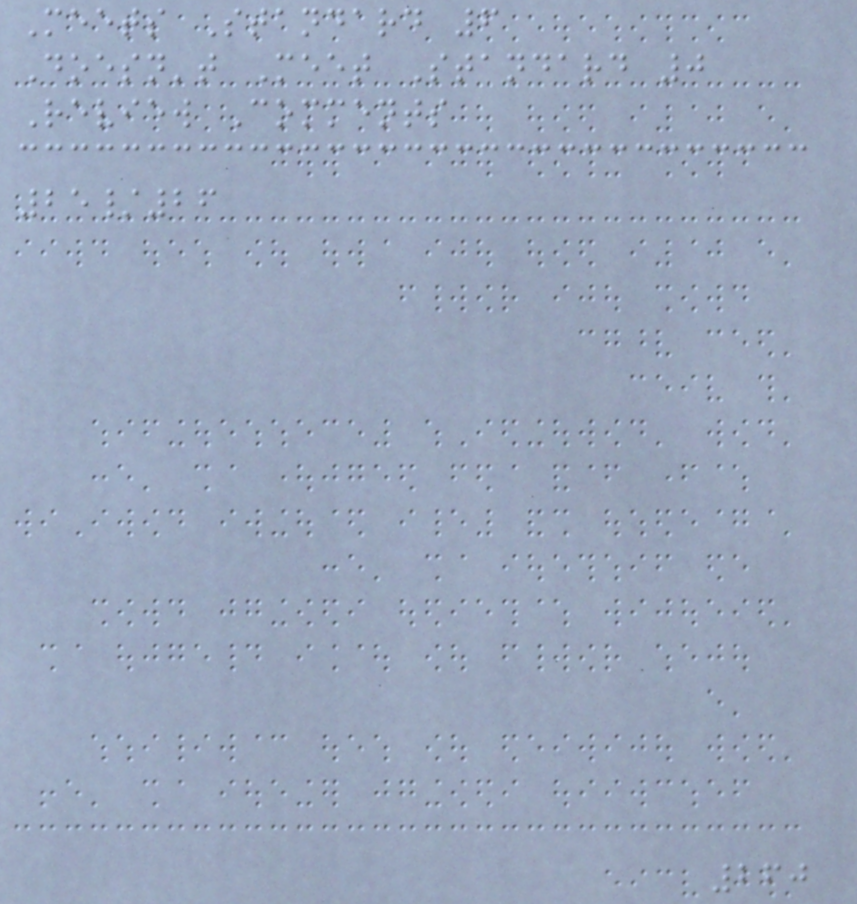Meets Standard 6
Doesn't Meet Standard 0
Review Comments
25/26
260
